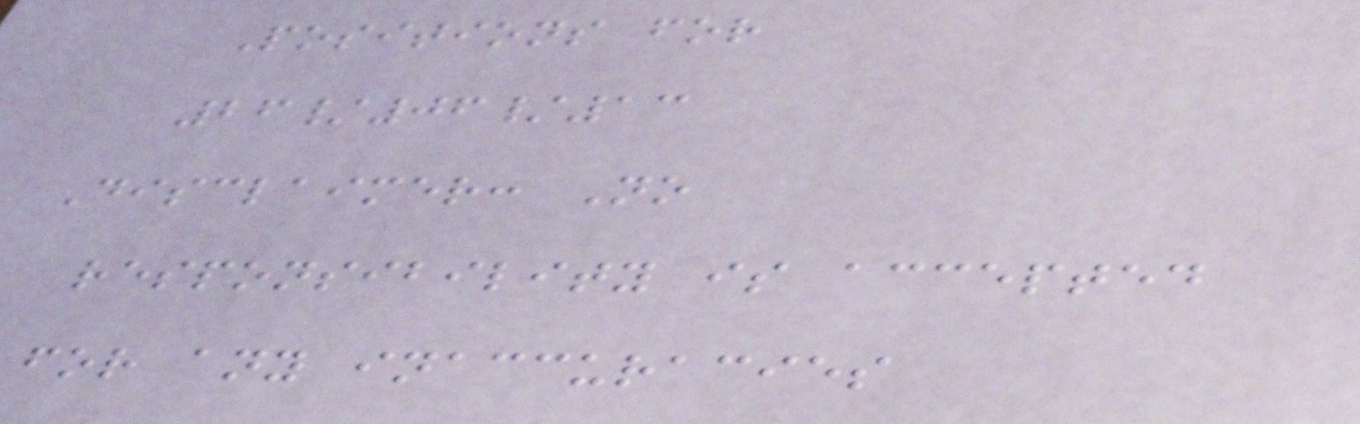Positions for
26/06/13
Disclaimer: No
responsibility is accepted
for any inaccuracies
